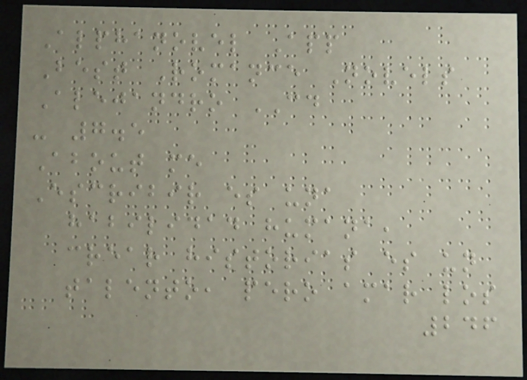Alphanovel App
Best Romance Novels
Alejandro CD
- 7.5
About me
Escribir es una
habilidad humana,
crear historias es un
talento, pero amar los
246
